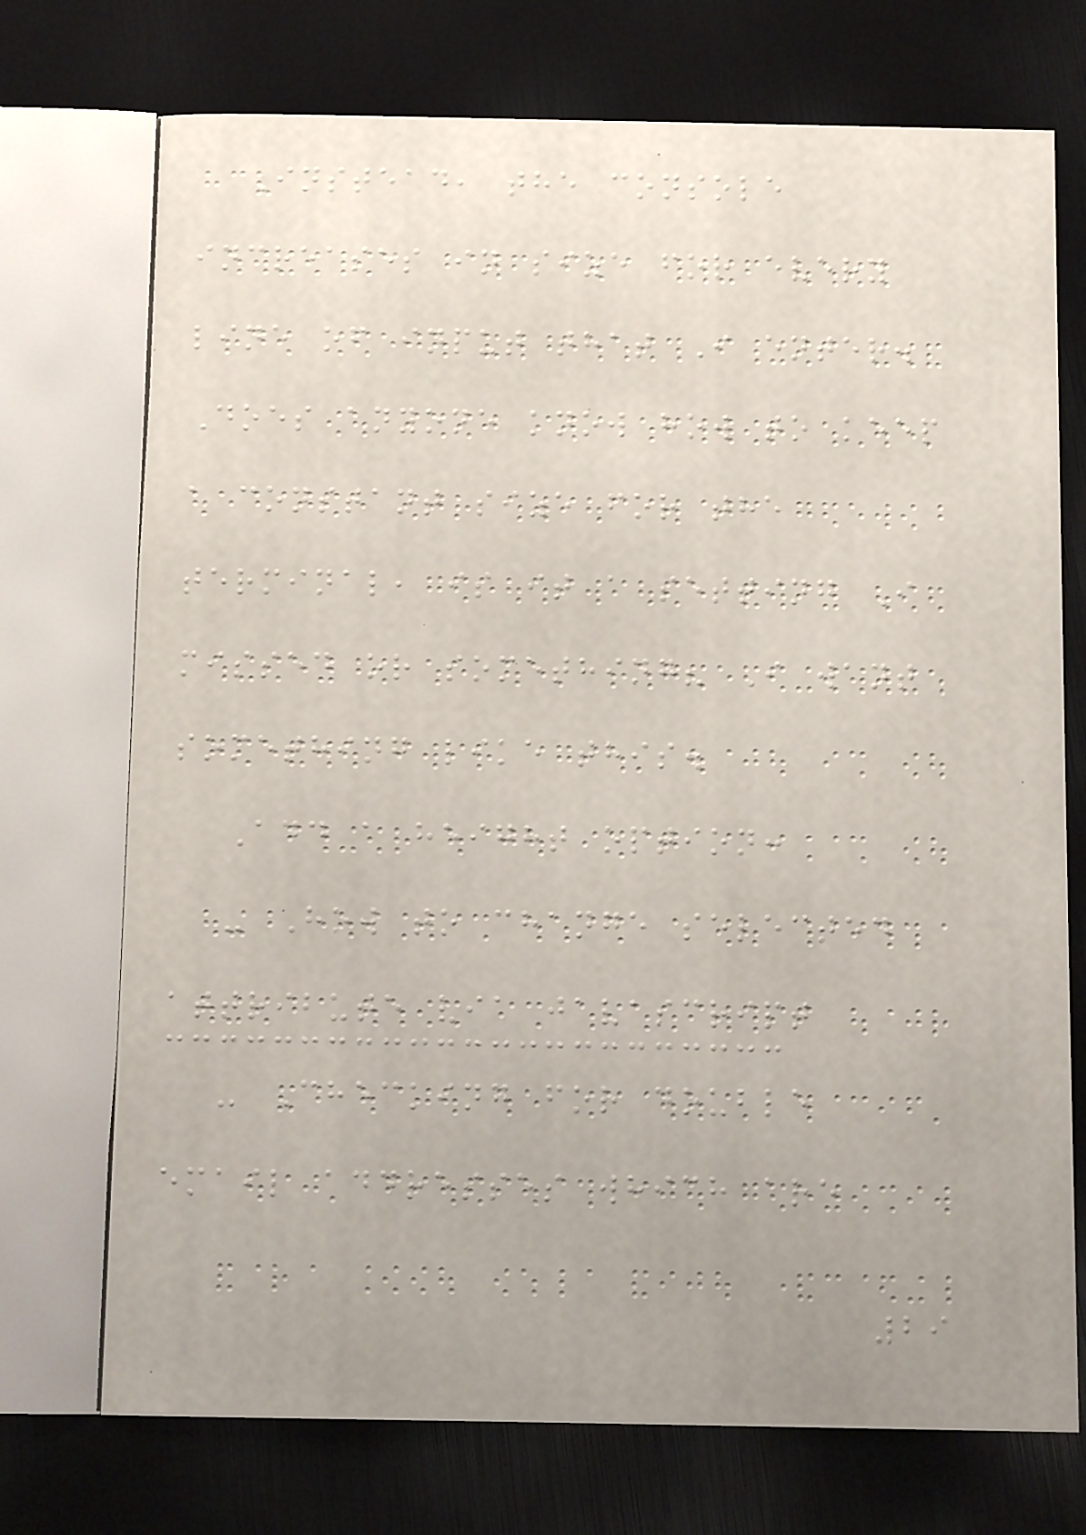Instead, the console
increases in size for every
line of input that I enter.
Does anyone know how to keep
a constant size for the
terminal, is it a setting I
missed or something? I want
something like this.
Add a height option:
- How to change selected
attribute via javascript
- Checking for double
email addresses which are
29
